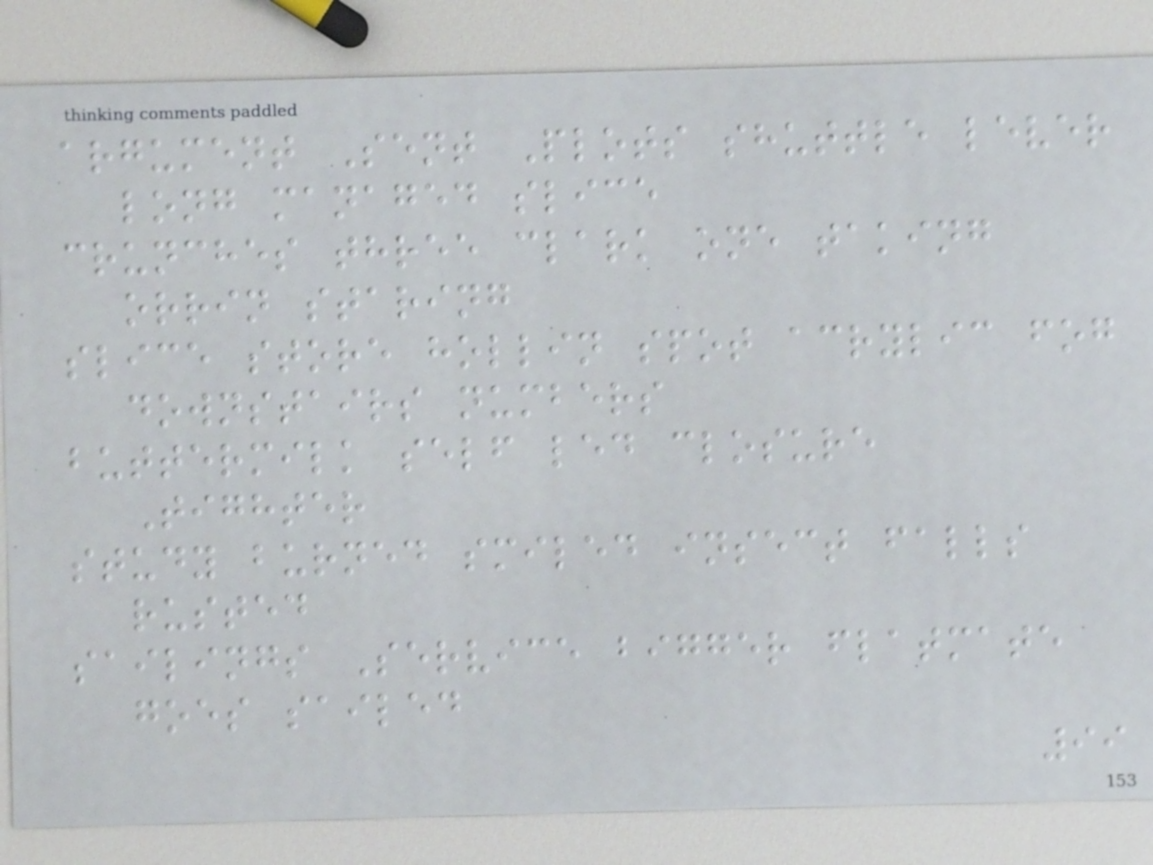argument Sent Plots shuttle lever
long managed slice
crunches three clark one taking
orrin staring
slice store hollin spot acrylic fog
downstairs numbers
buttermilk self led closure
Tighter
study burned smiled insect falls
rusted
sailings Service bigger flatmate
goes sailed
99
